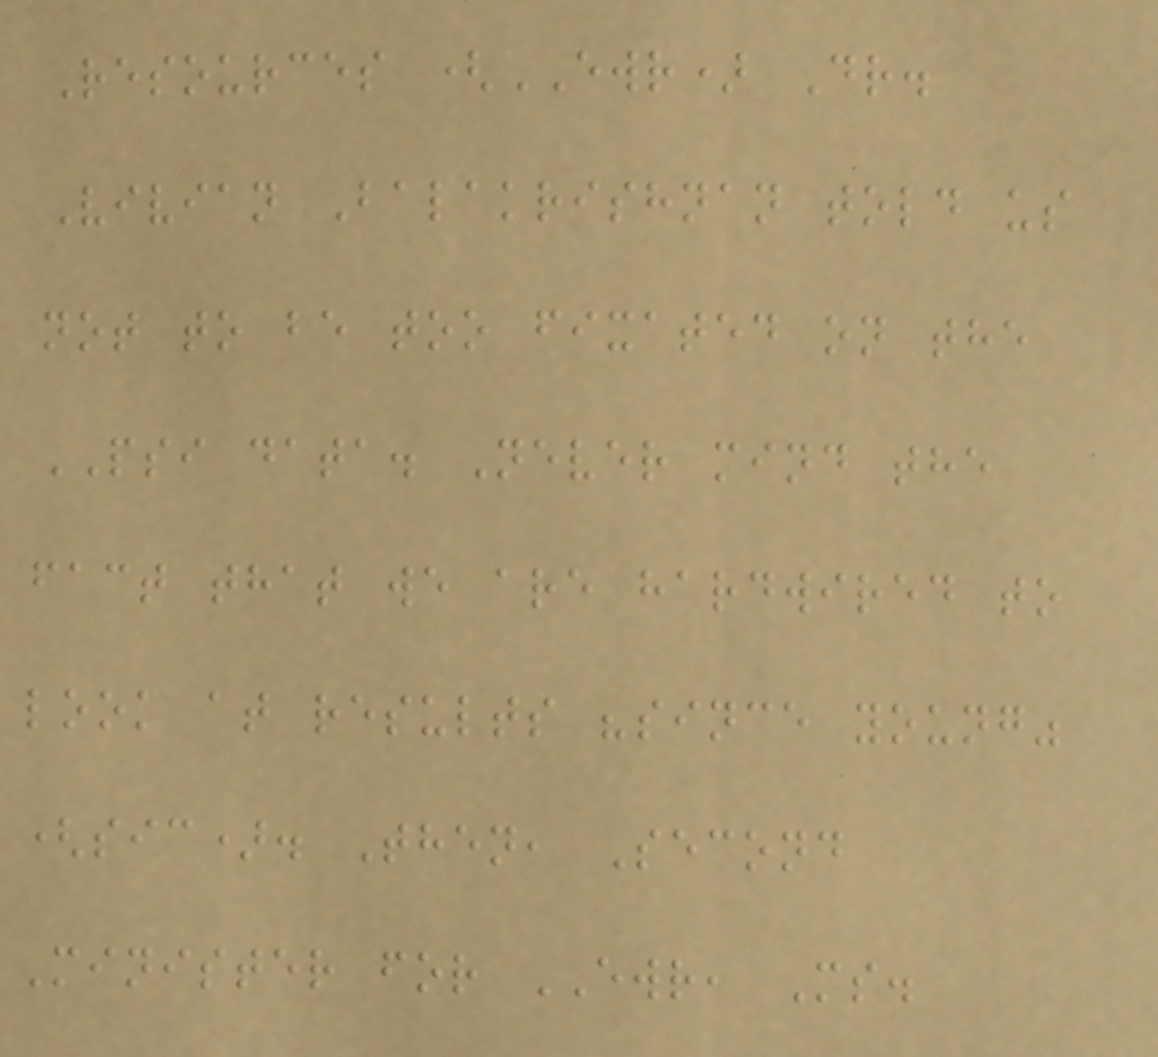Resources (EWR) Dr.
Vivian Balakrishnan told us
not to be too fixated on the
PSI data. Never mind the
fact that we are hardwired to
look at results "since young"
(sic). Then, Second
Minister for EWR, Ms.
